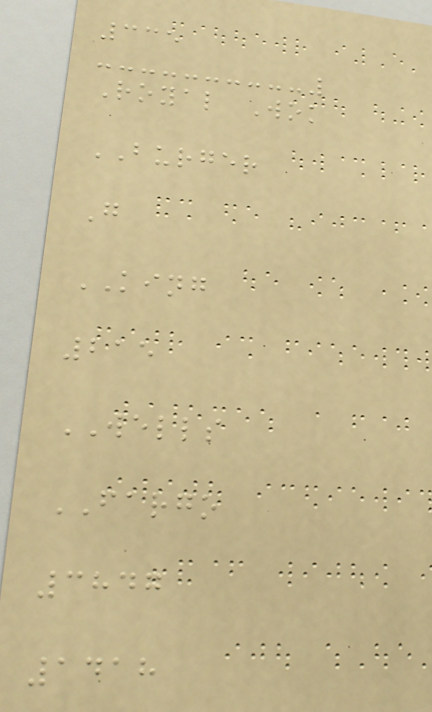335
Royal Wok
BURGER
G
KING
215
WELLS
FARGO
3847
1418
